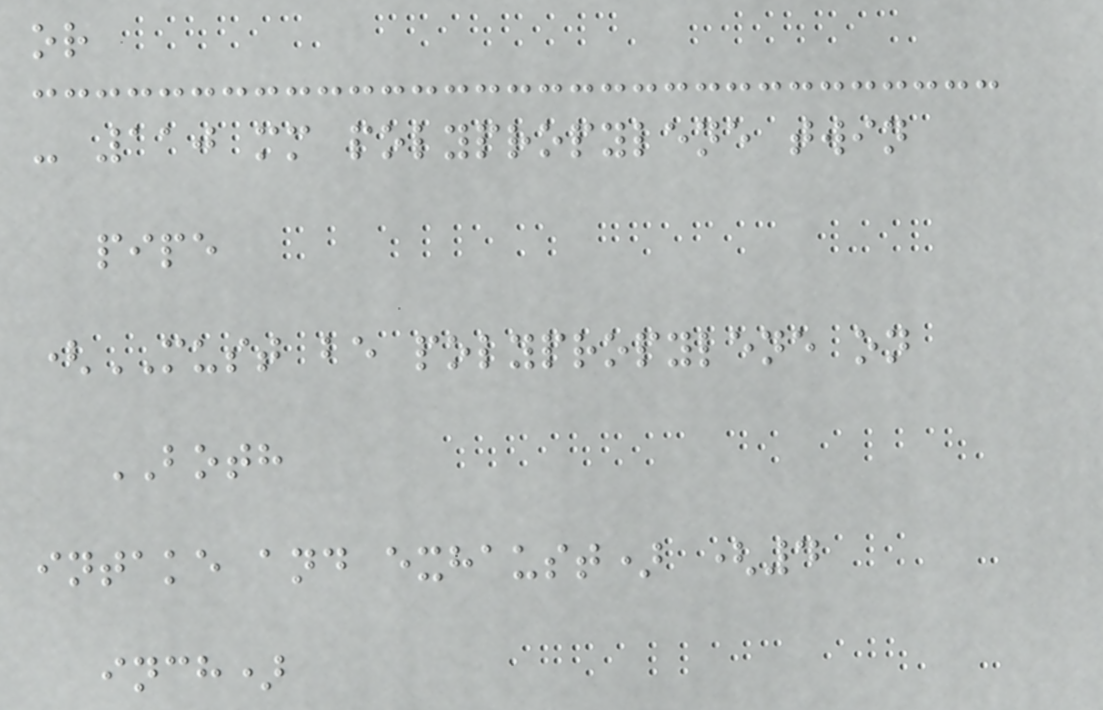or
- 110 mm polypropylene twin
pipe
(MUST be polypropylene on
BOTH
intake and exhaust) (4
inch)
